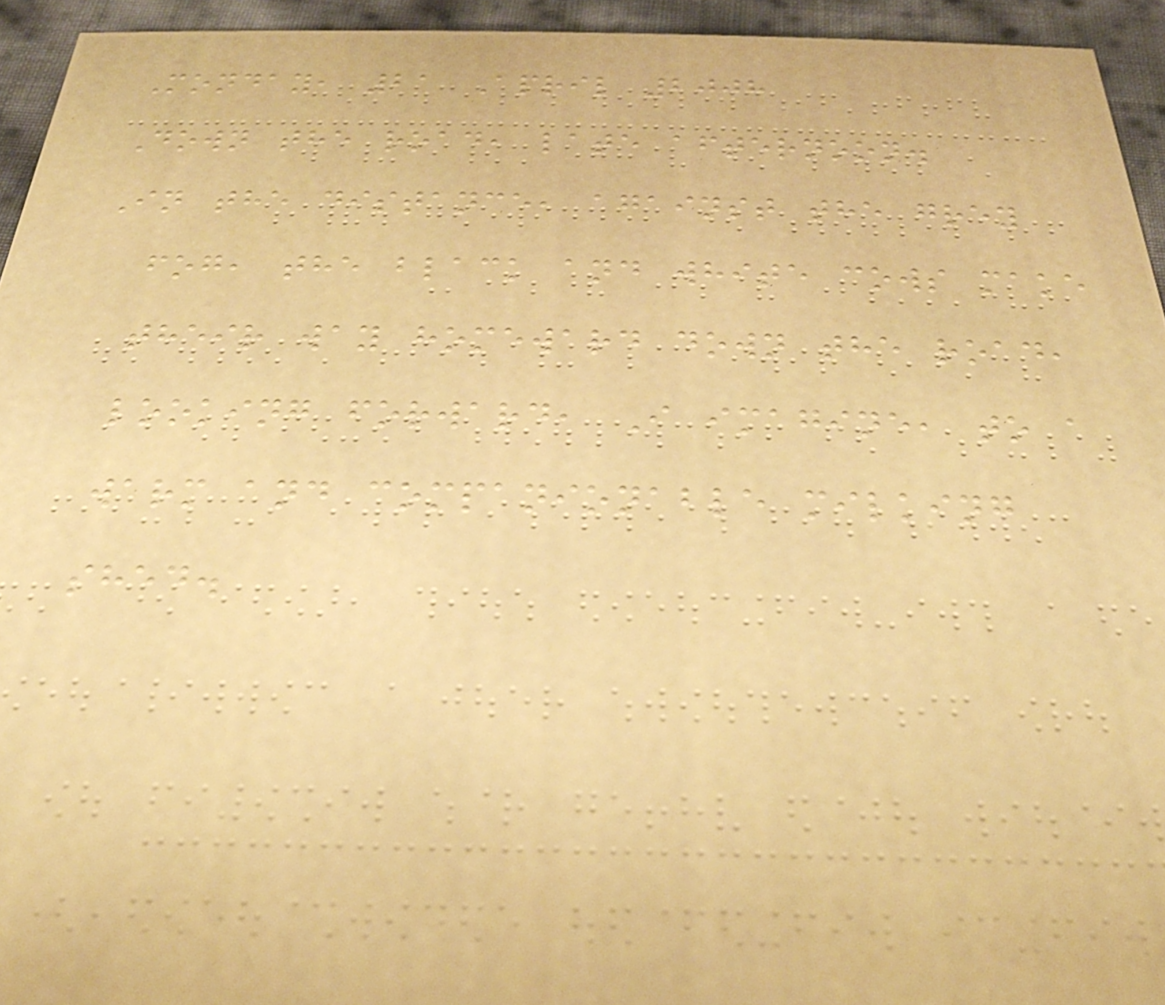Monday, 21 April 2008
Down the road, late afternoon.
In the distance, against the grey
fog, the black and white cows make
their way homeward down the road,
looking forward, I imagine, to a
warm and companionable milking
shed.
